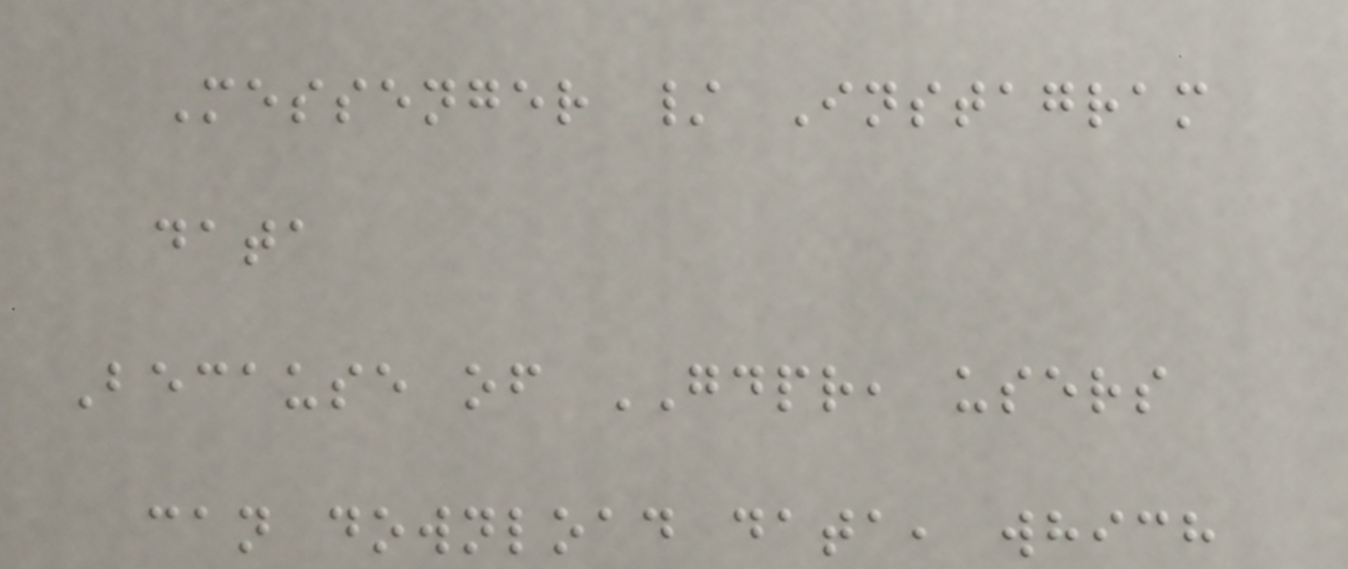Messenger / Instagram
data
Because of GDPR, users
can download data, which
